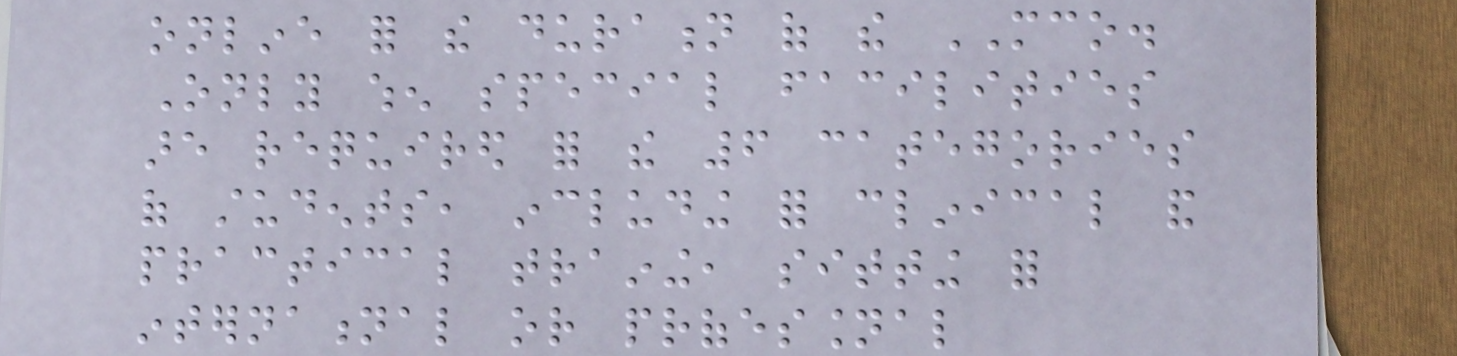online for the duration of the MCO.
Only when special facilities
are required for the 6 categories
of students, including for clinical and
practical training, sitting for
international or professional
